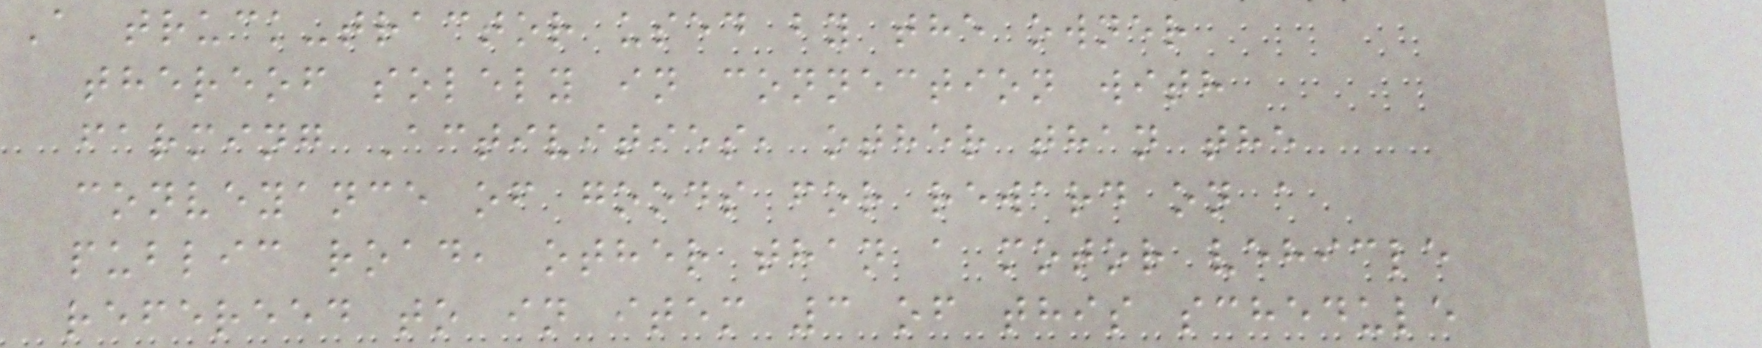A truck-tractor used by the owner
thereof solely in connection with
farming Activities, other than the
conveyance of goods for reward on a
public road, other than a motor vehicle
refereed to in item 3 of this schedule
